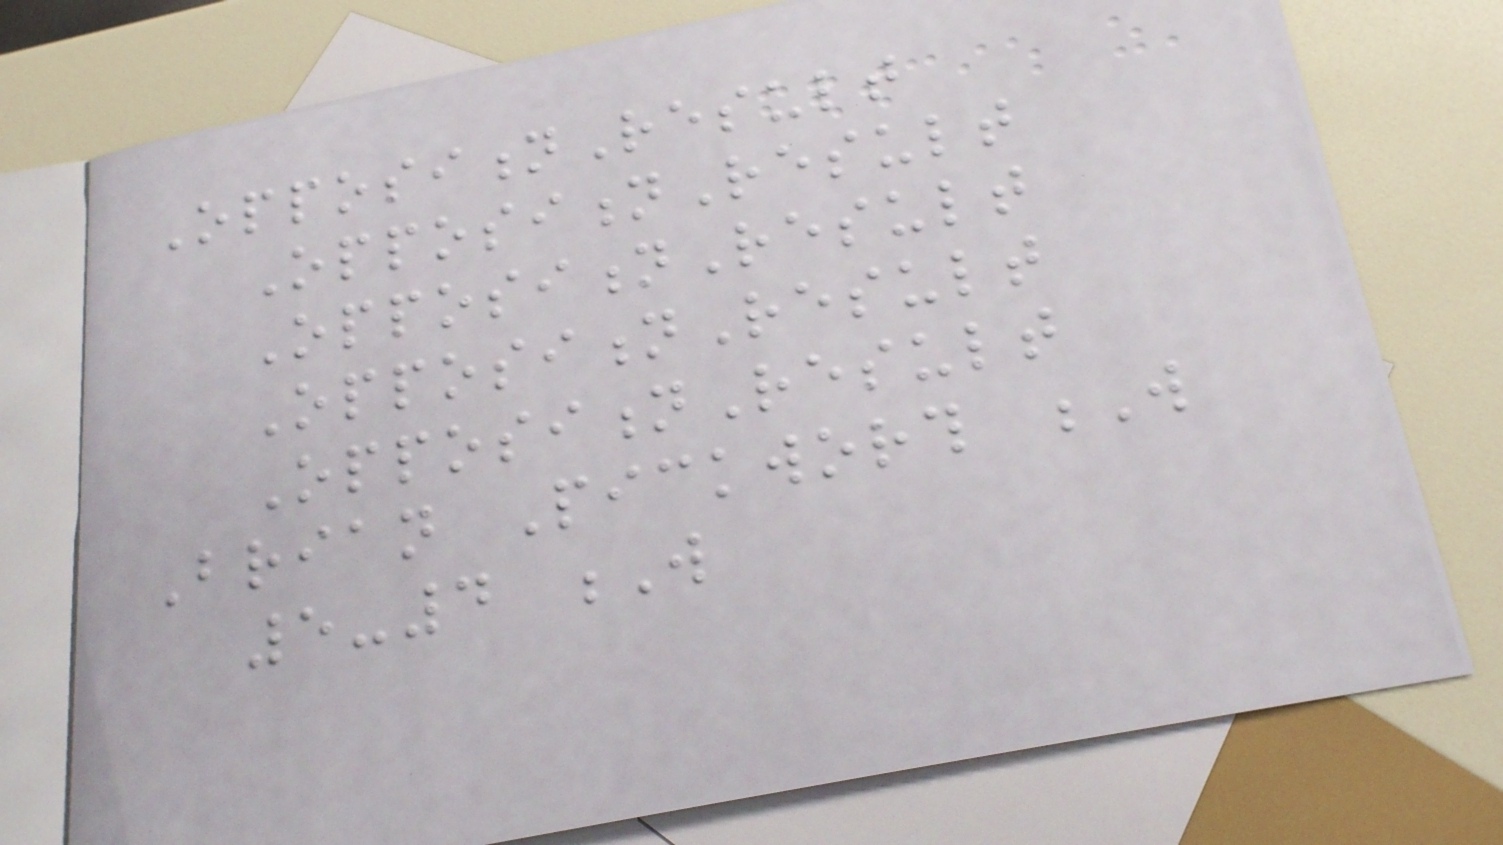OppositionResult
OppositionResult
OppositionResult
OppositionResult
OppositionResult
Brian Pickworth W
5-4 W
